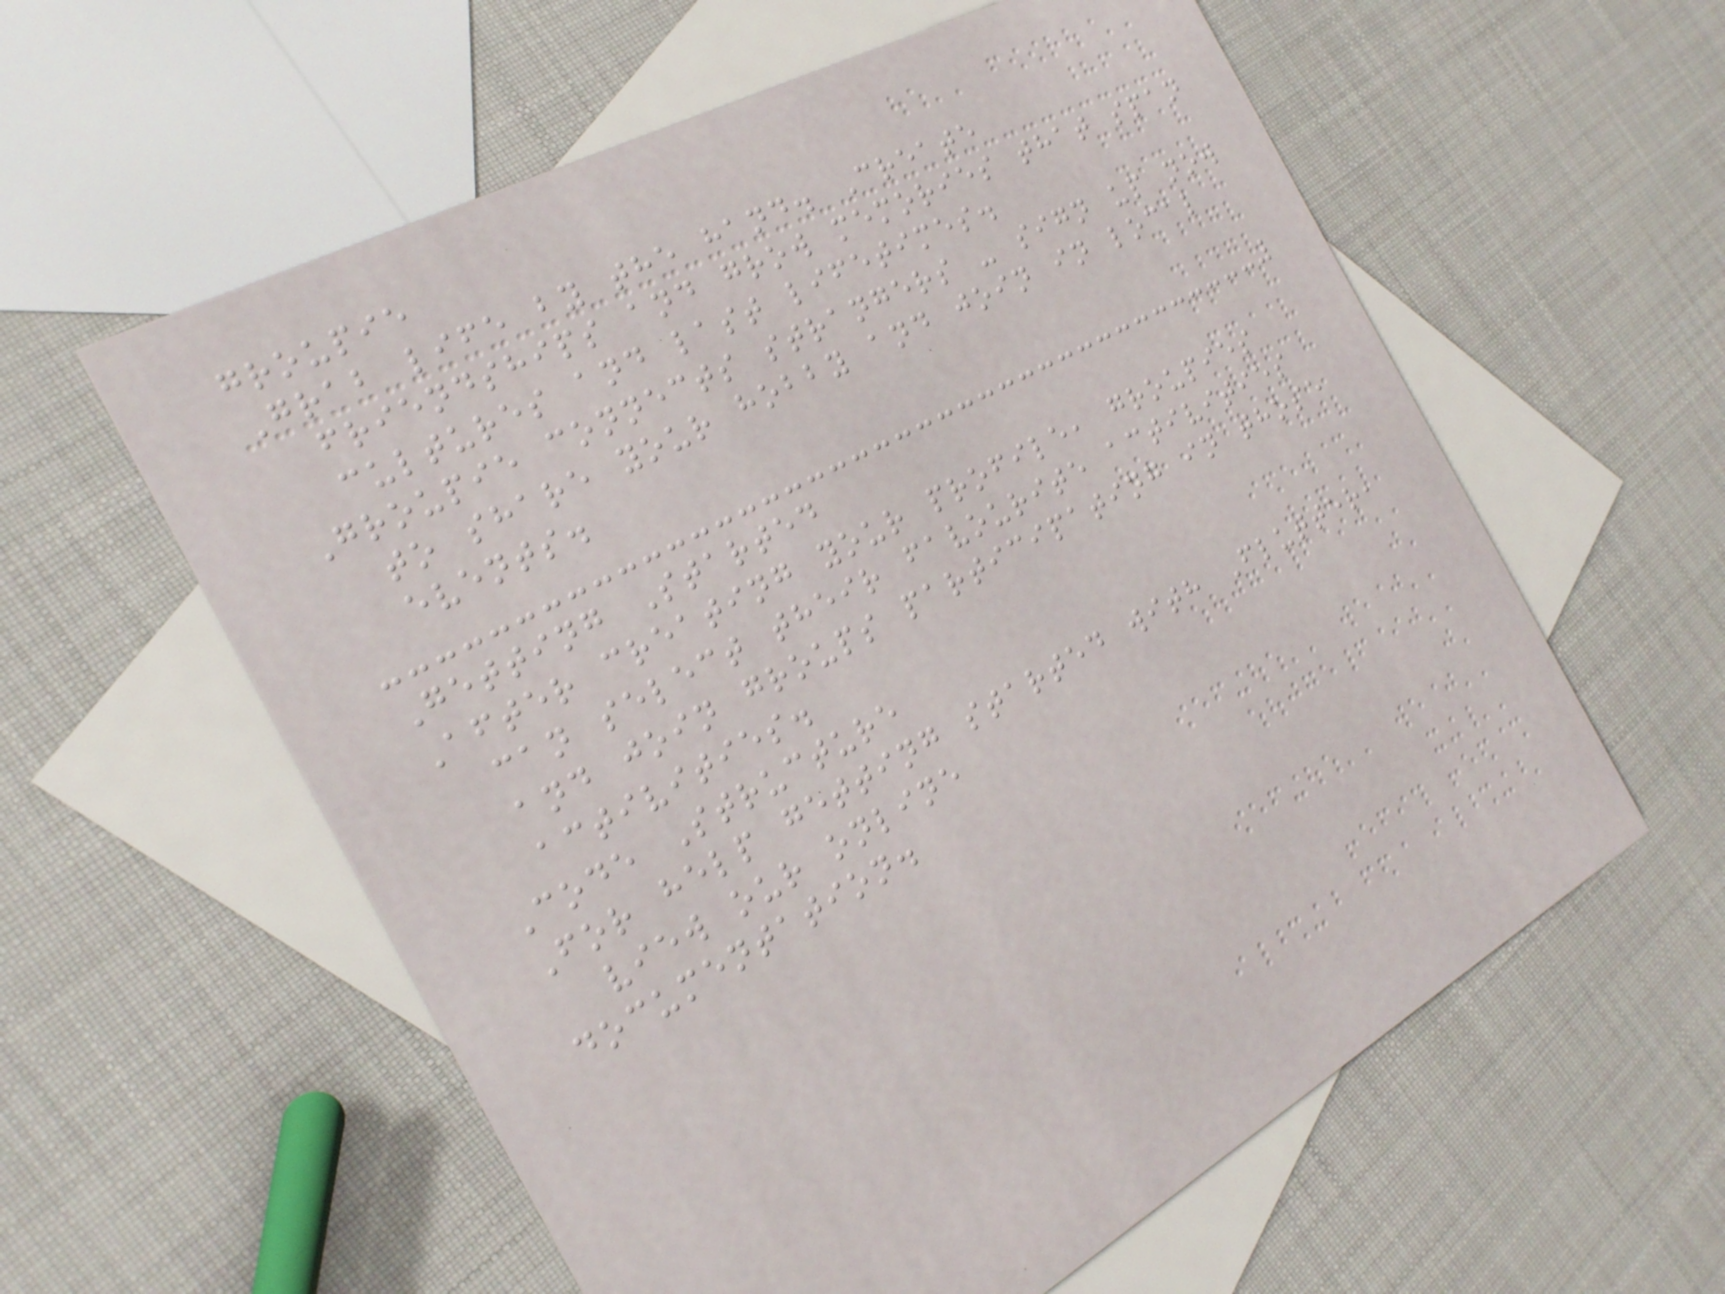groupie
Grab life by the hand. Create
friendships and grow memories that span
cultures and last lifetimes.
Groupie connects strangers - sign up now
to share your hobby and join in local
events.
Getting Started
After creating your profile, groupies
can select their favourite activities
and join groups participating in those
activities.
Code Structure
For help getting started with Flutter,
view our online
documentation.
